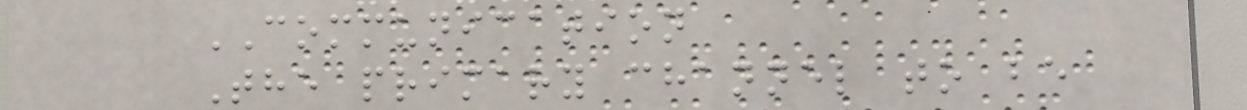COMMUNICATION
The primary channel to be
